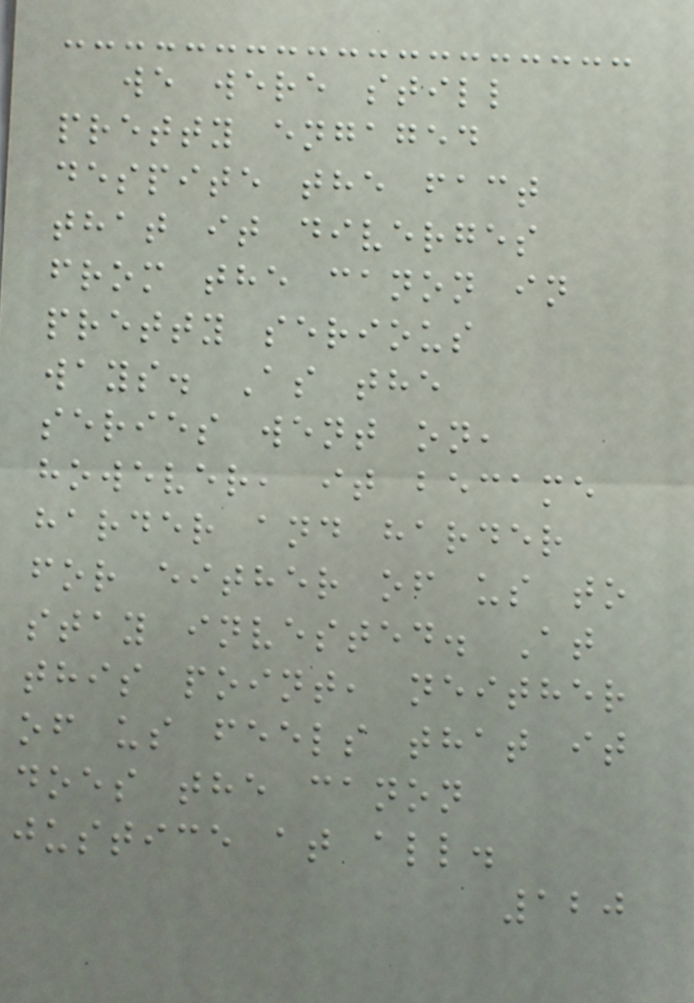we were still
pretty engaged
despite the fact
that it diverges
from the canon in
pretty serious
ways. As the
series went on,
however, it became
harder and harder
for either of us to
stay invested. At
this point, neither
of us feels that it
does the canon
justice at all.
120
